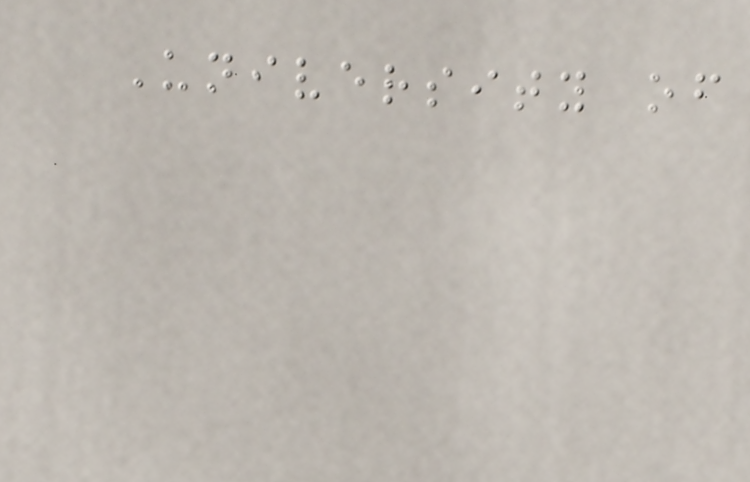University of
